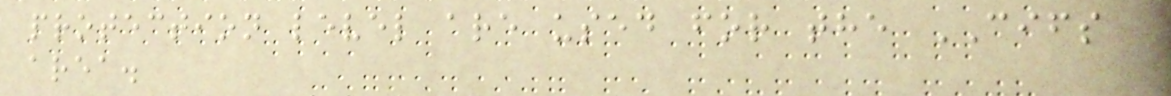protection level are used for the CIFS
area.
